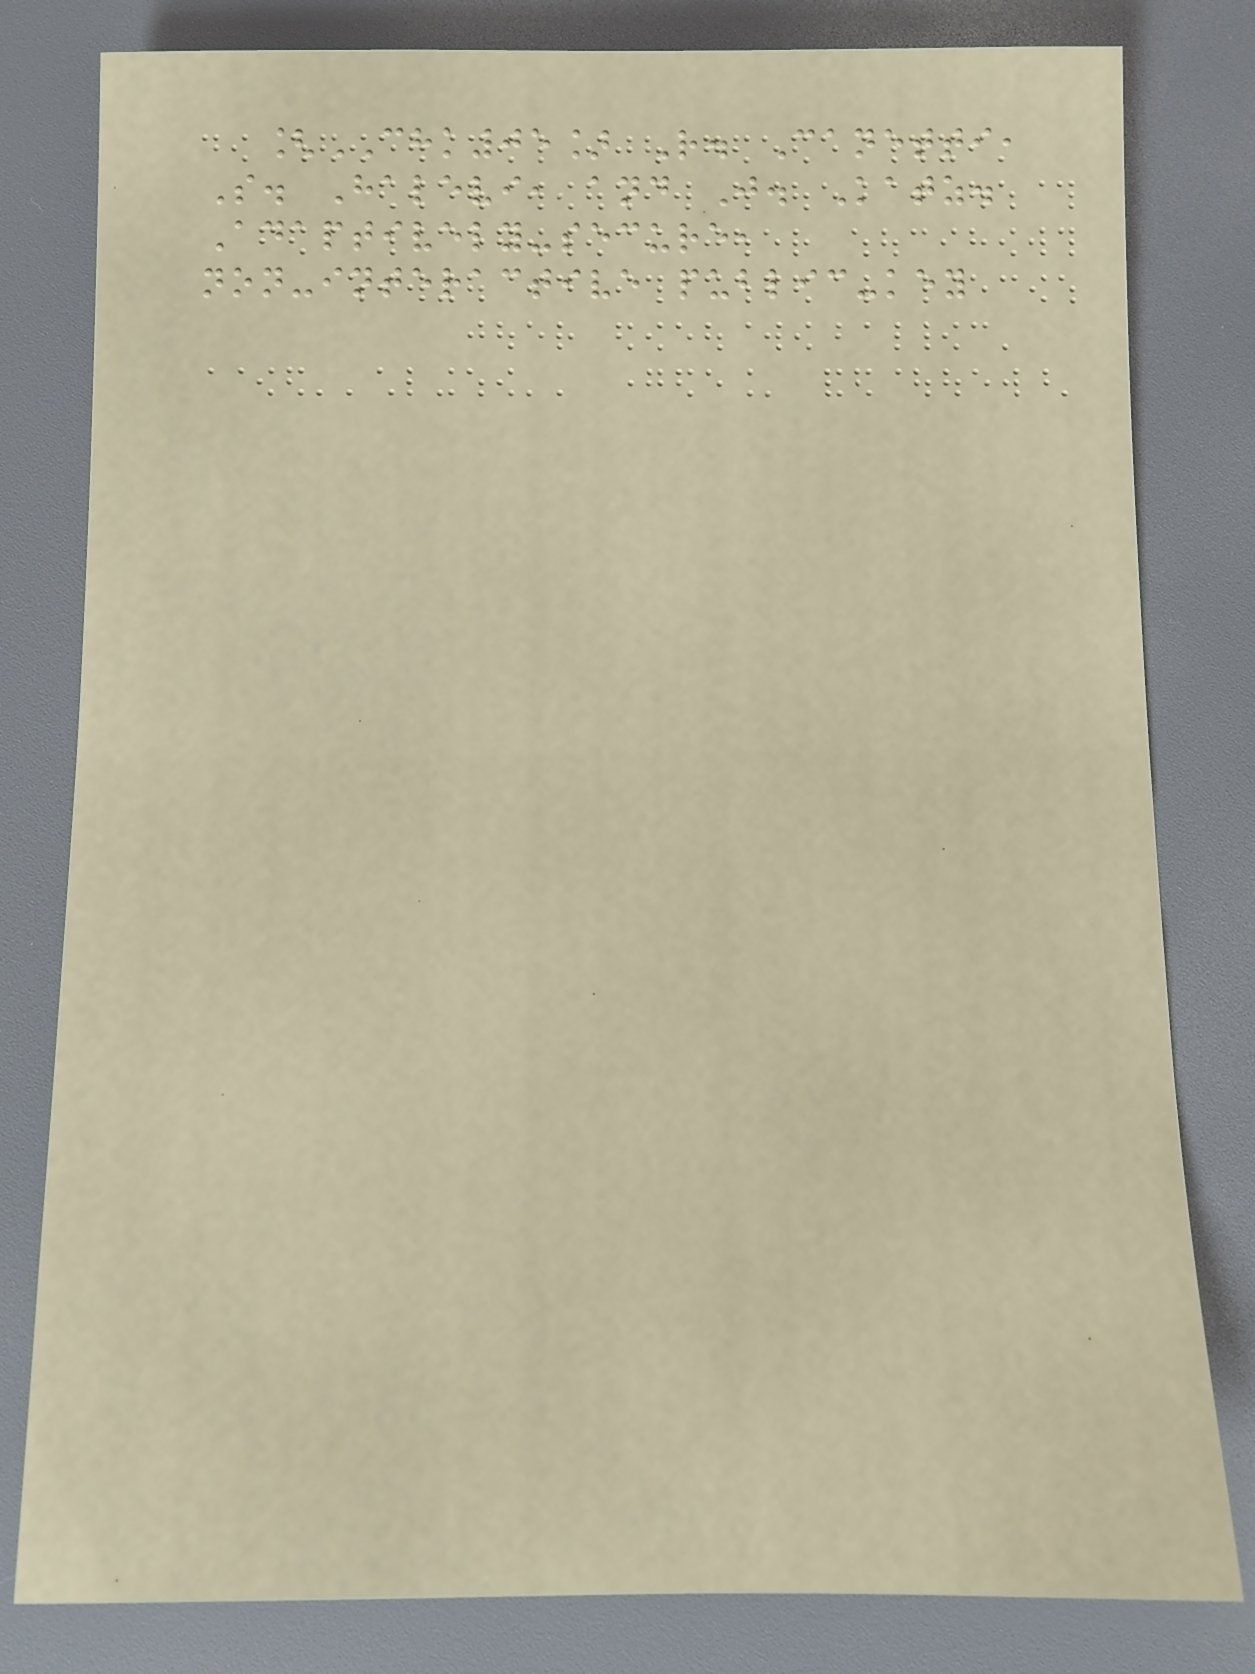[CHK05] R. Canetti,
S. Halevi, and J. Katz.
Adaptively-secure,
non-interactive public-key
